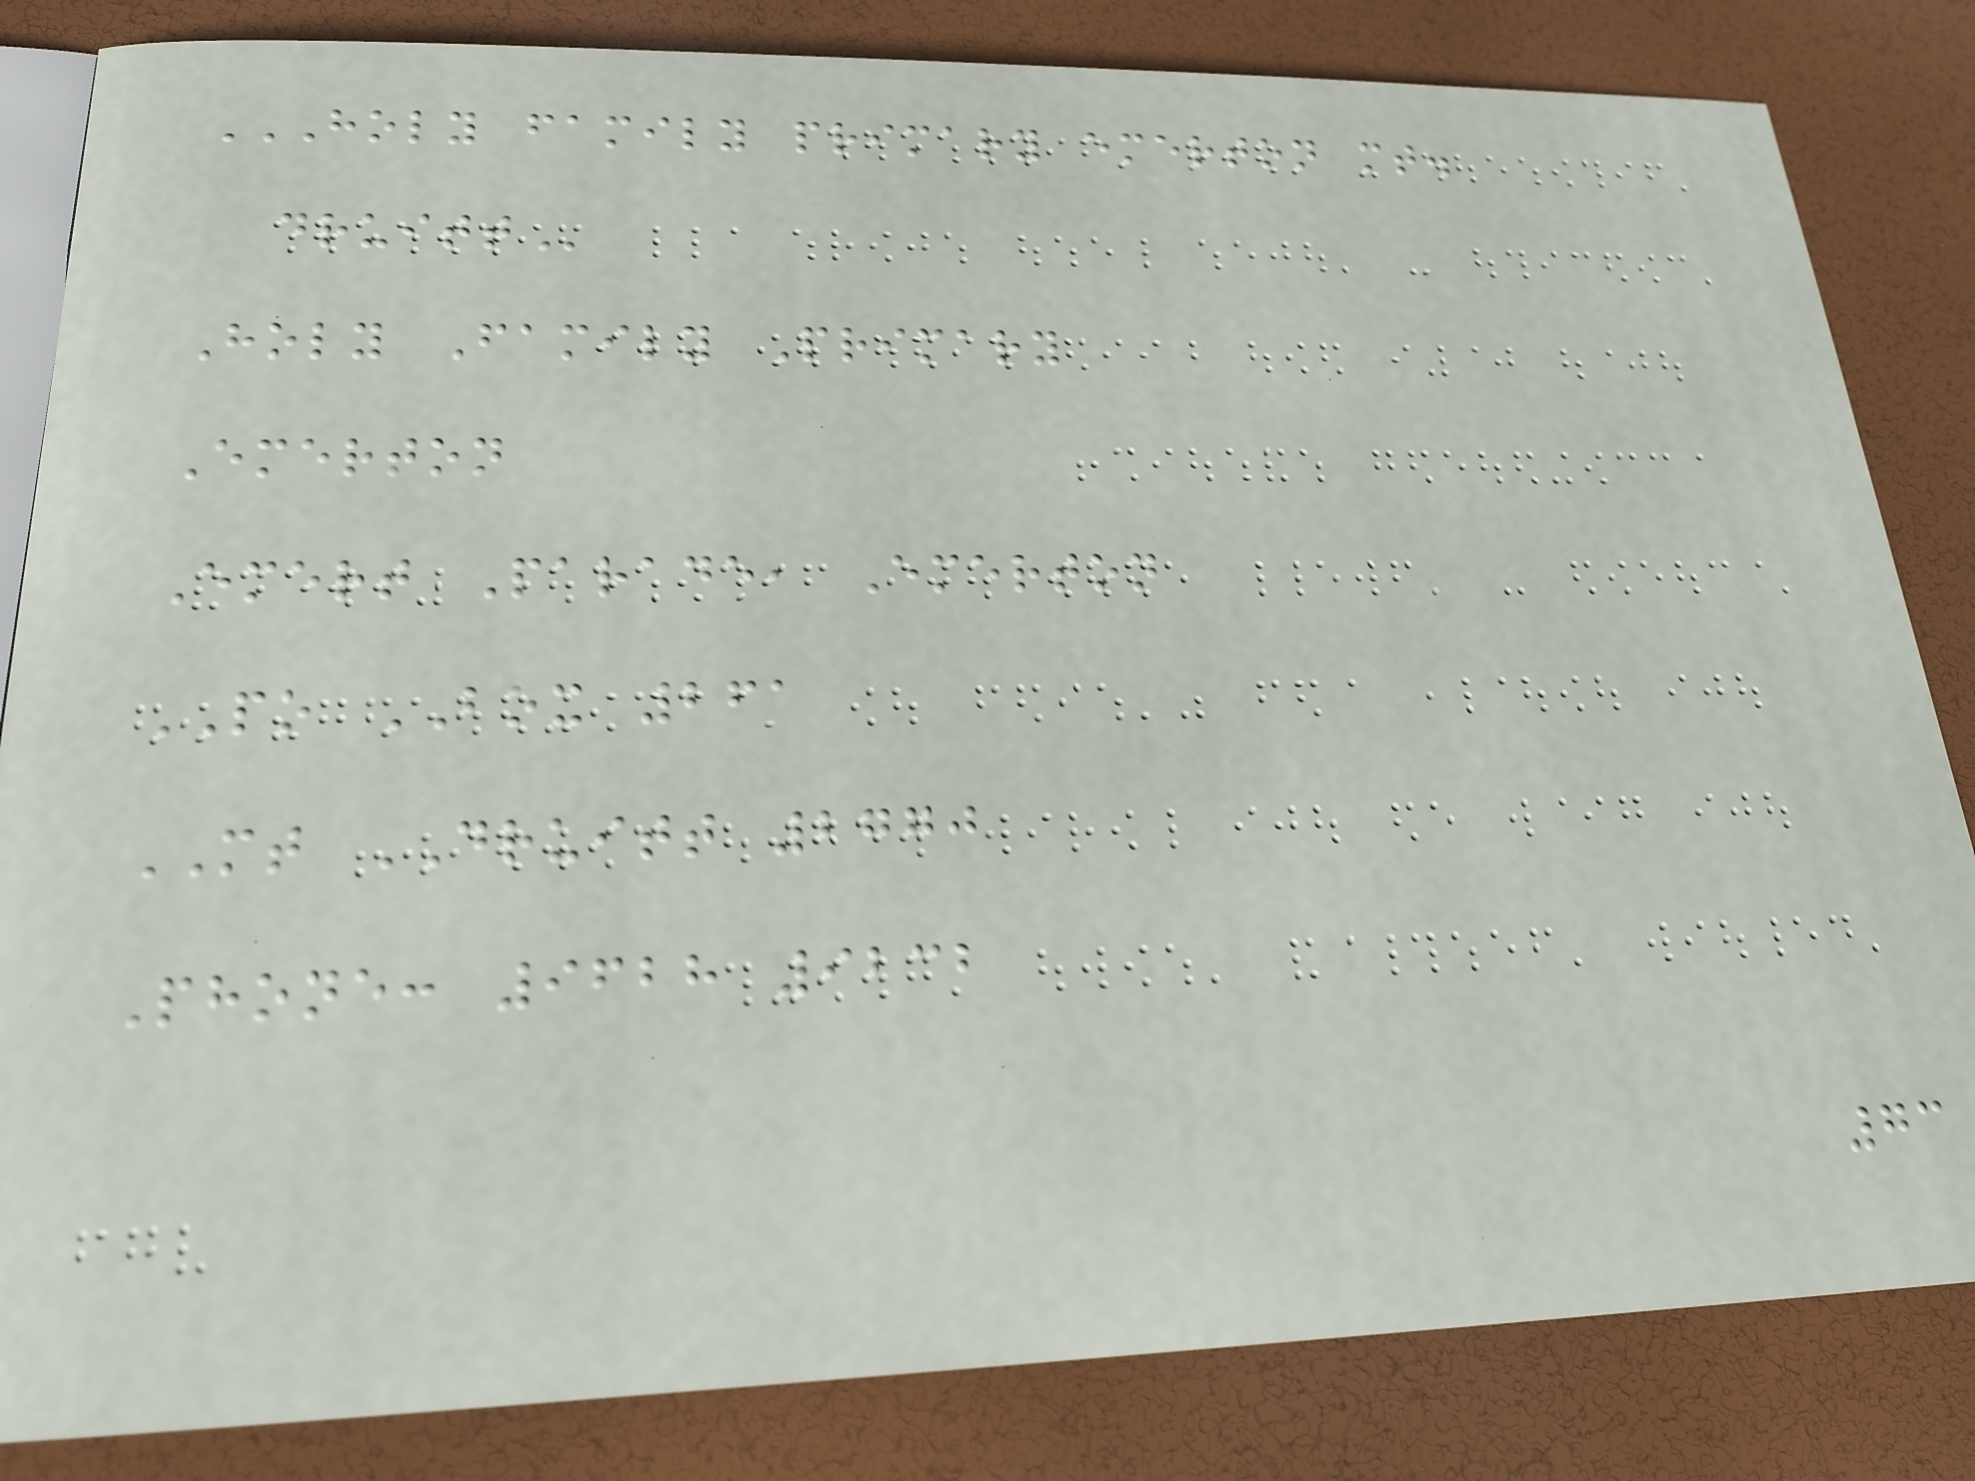HOLY FAMILY PRIMARY EMERTON MT.
DRUITT
Holy Family Primary
Emerton
Emert Parade, Emerton
PO BOX 261
MT DRUITT 2770
Phone: 9628 9232
73
